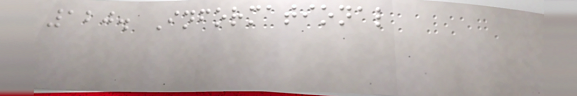120. Informational
